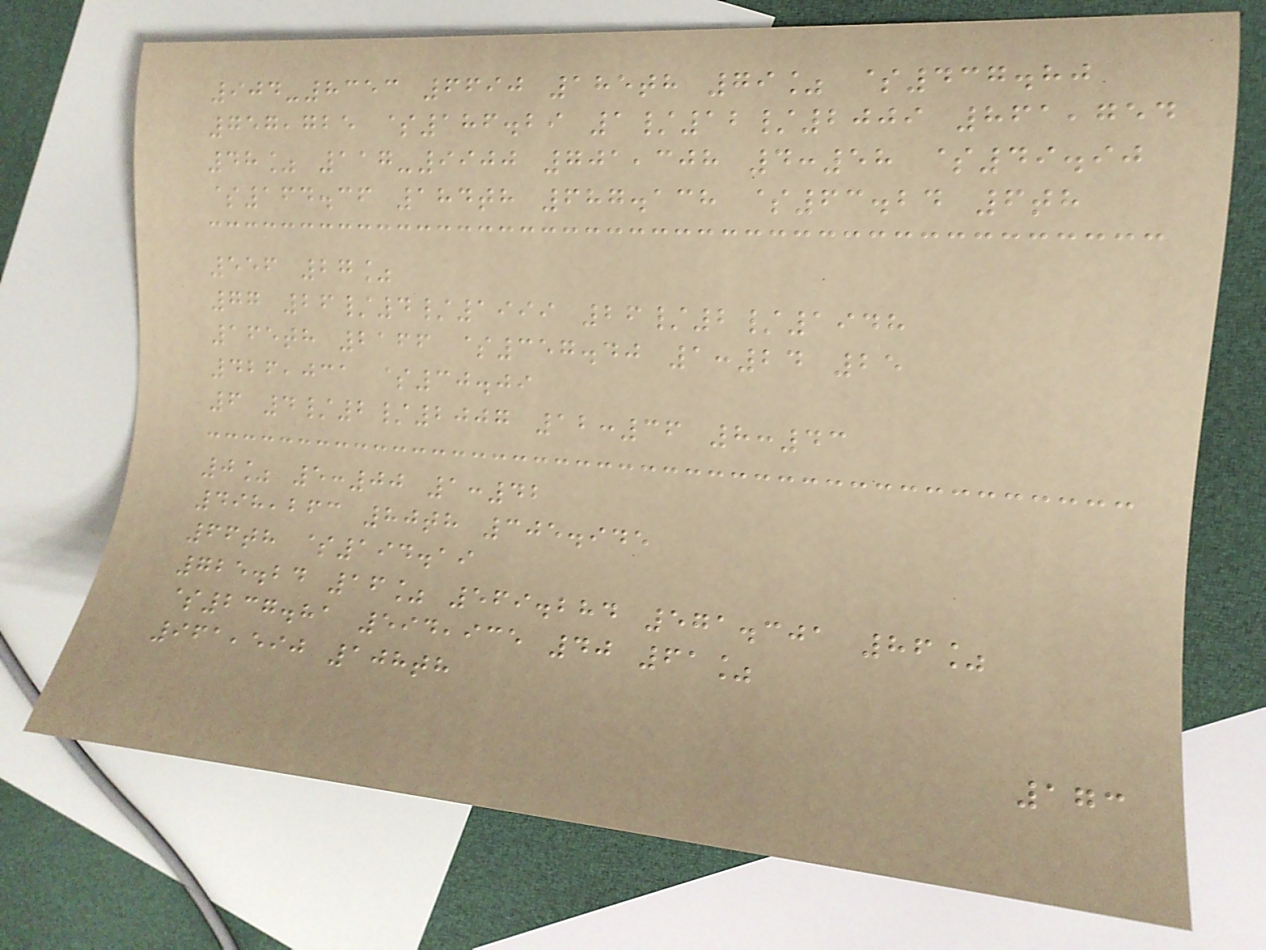904-8353 6690 185th 79% $437.80
757,725 $186.29 1/12/2009 861,754
48% 117-9900 701,308 4:58 $49.90
$164.36 184th 687.138 $63.24 6th
556 27%
77 26/4/1999 26/2/1948
165th 2166 $357.40 1:24 25
426,031 $30.09
6 4/2/2007 12:36 8:43
0% 5:00 1:42
498,263 80th 305.945
66th $194.19
725.24 16% 569.284 571.301 86%
$237.81 594,935 40 61%
961,590 108th
173
